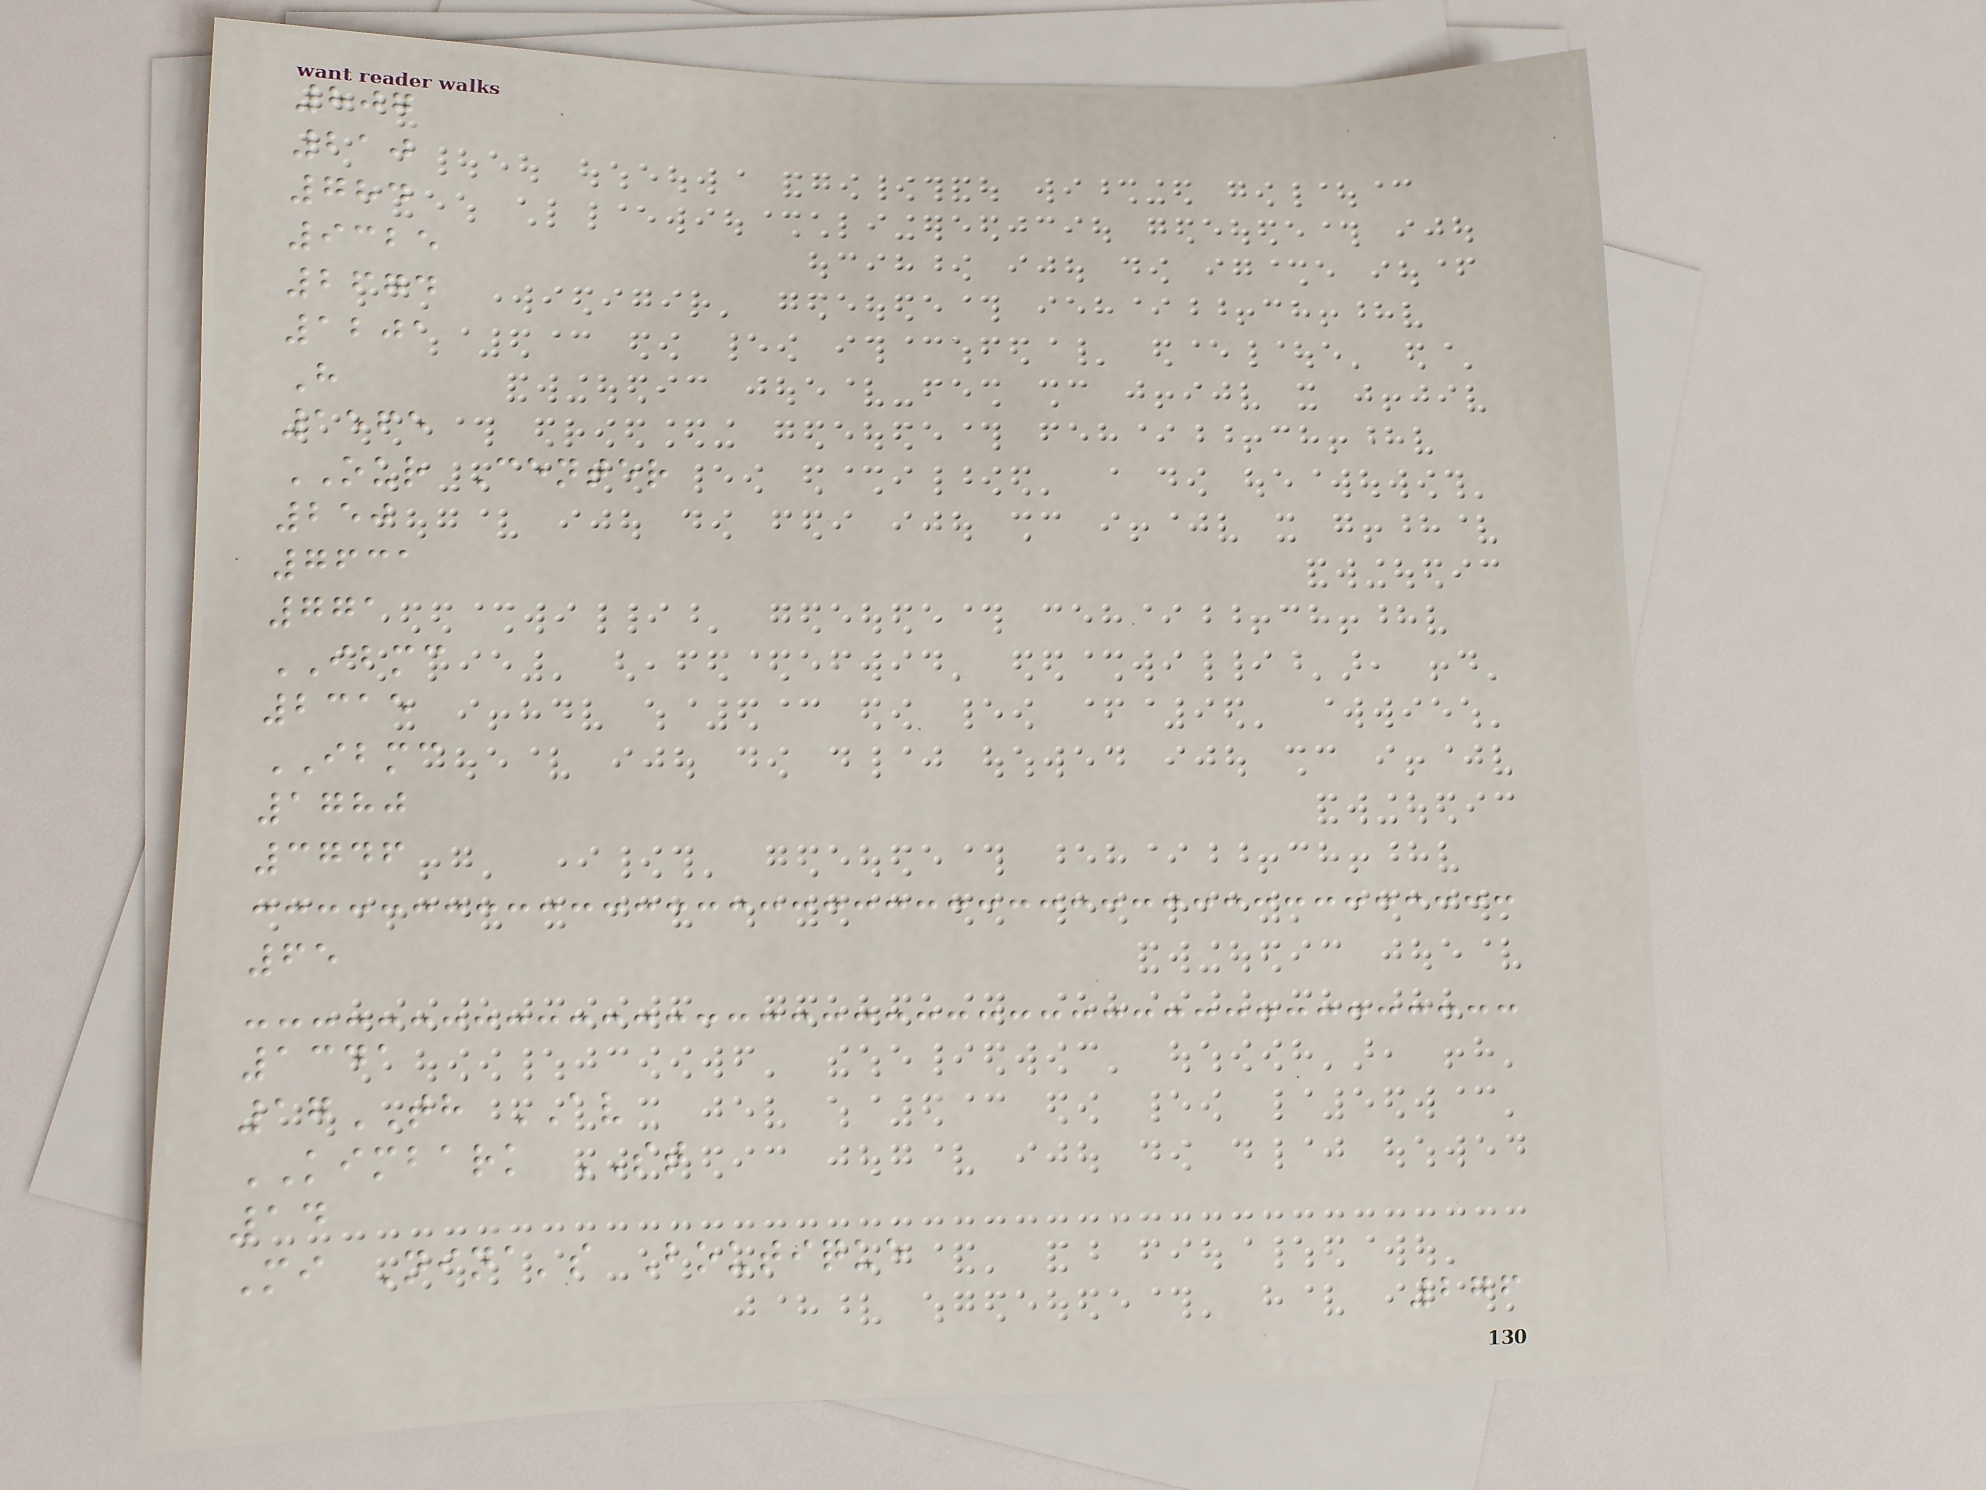807
210
784
9325
2674
1201
H
1565
OUR Center
250
7631
771
IBMC
2315
IBMC
1780
3746
65
1341
17TH AV
KIMBARK ST
14
Mi Nina's Boutique
276
